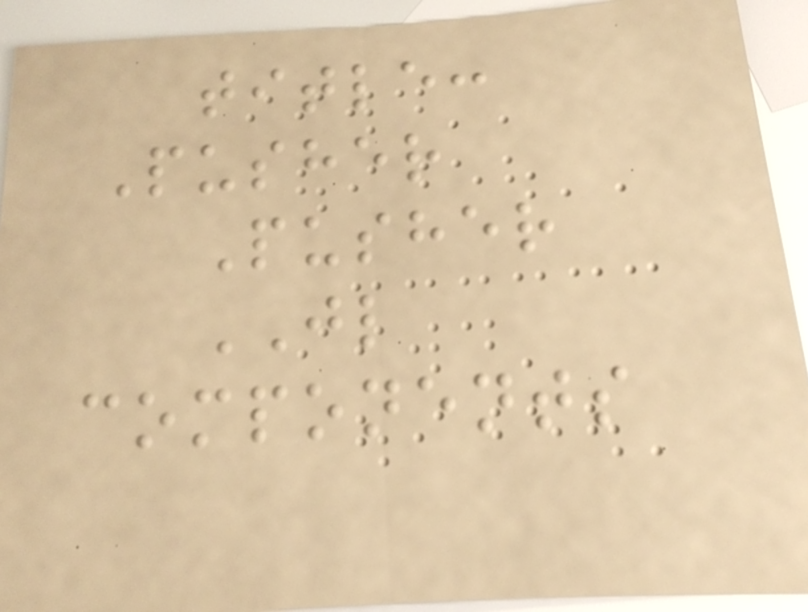title:
Pusher
Pusher
JL
components
